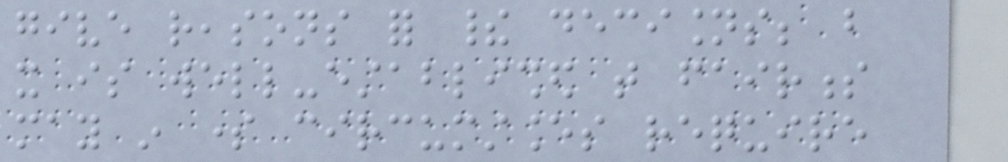give reasons for their decisions; but
it is well-established that fairness
may in some circumstances require
